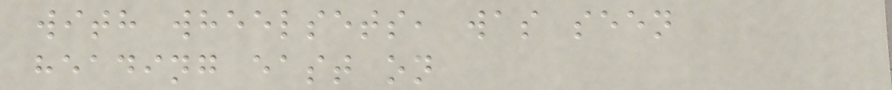with wheelsets, was seen
heading east on
